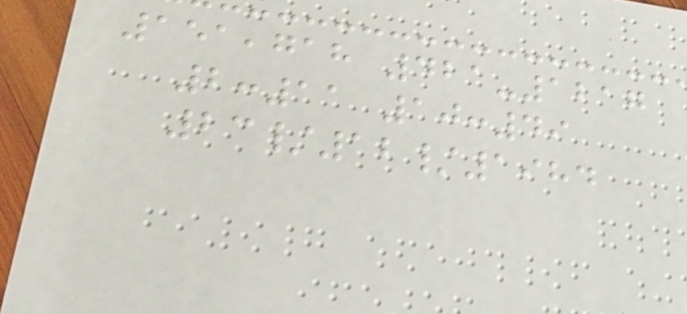151,718 421-1217
2:11 10:49
23/12/1984
